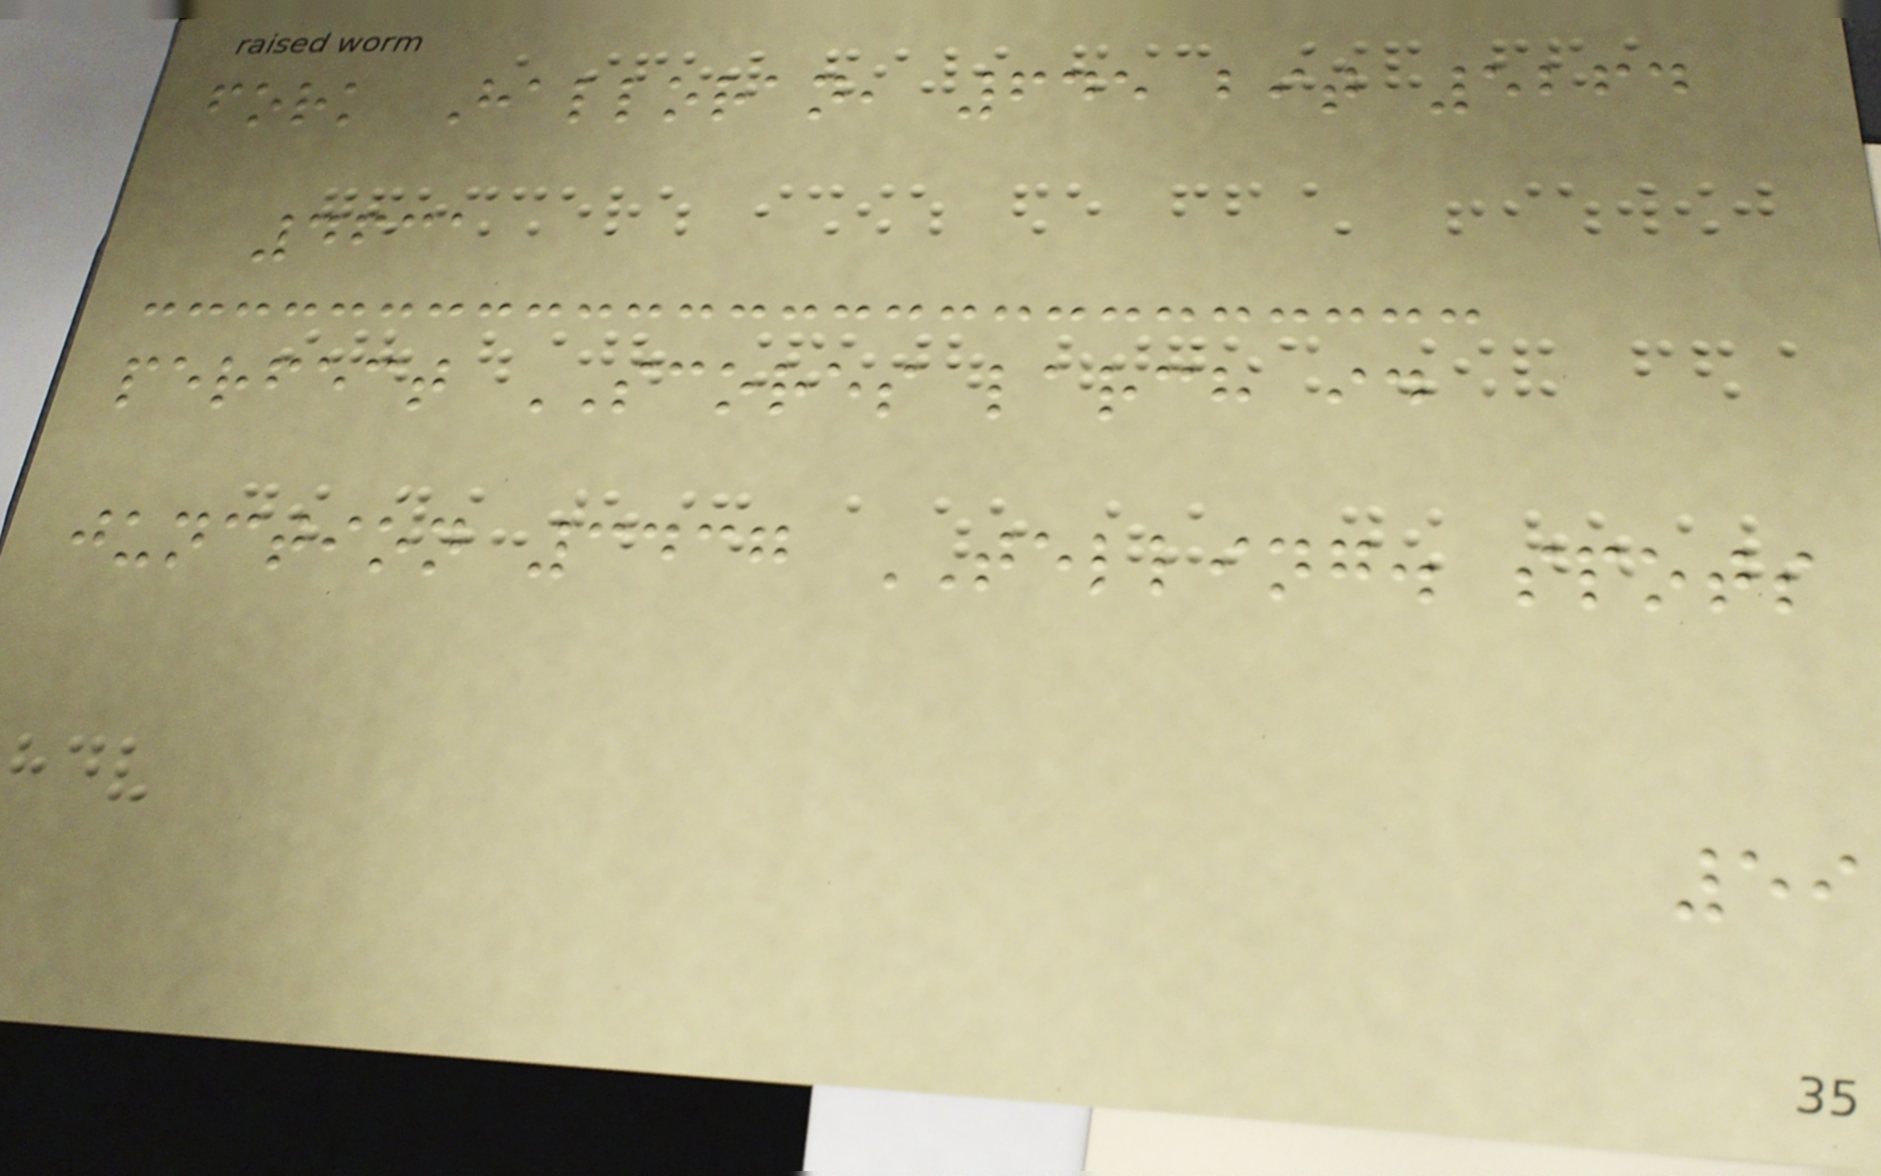fork Halloran, 645 bit 5264
4631
perfect SCORES larch id
junction 3437 TELLING. spots
59
